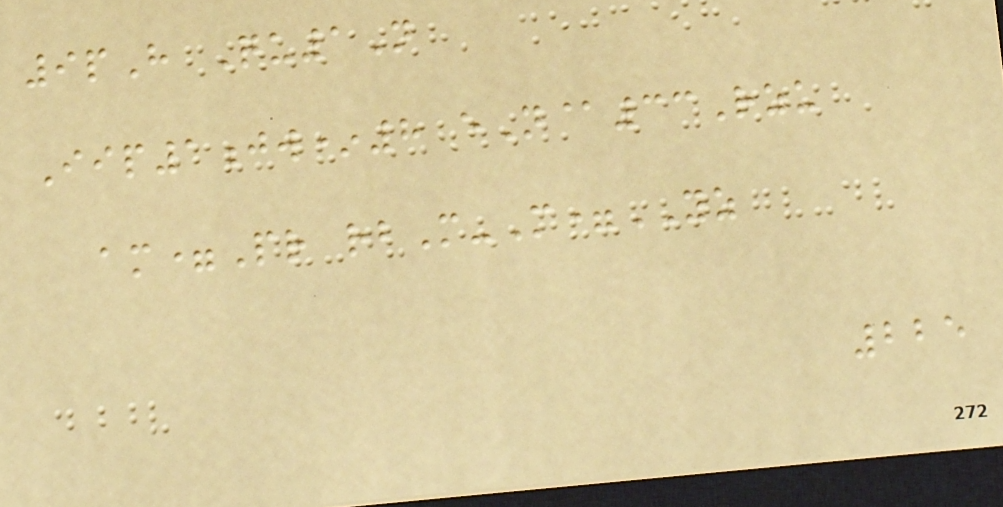9pH Qu1N
Iip1jw*8 eN@33Rzu
am=Pr rbM-M=YZ
225
